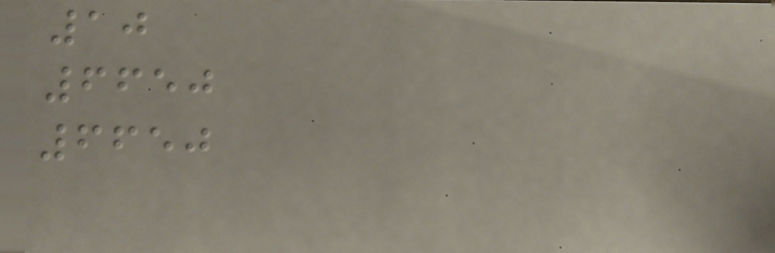10
6650
6650
